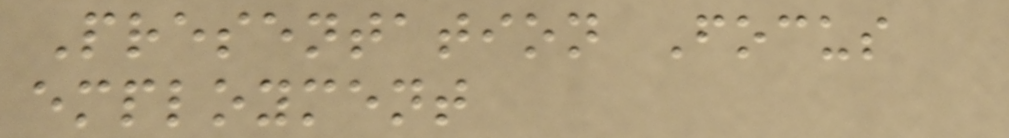Presentation Focus
employment
